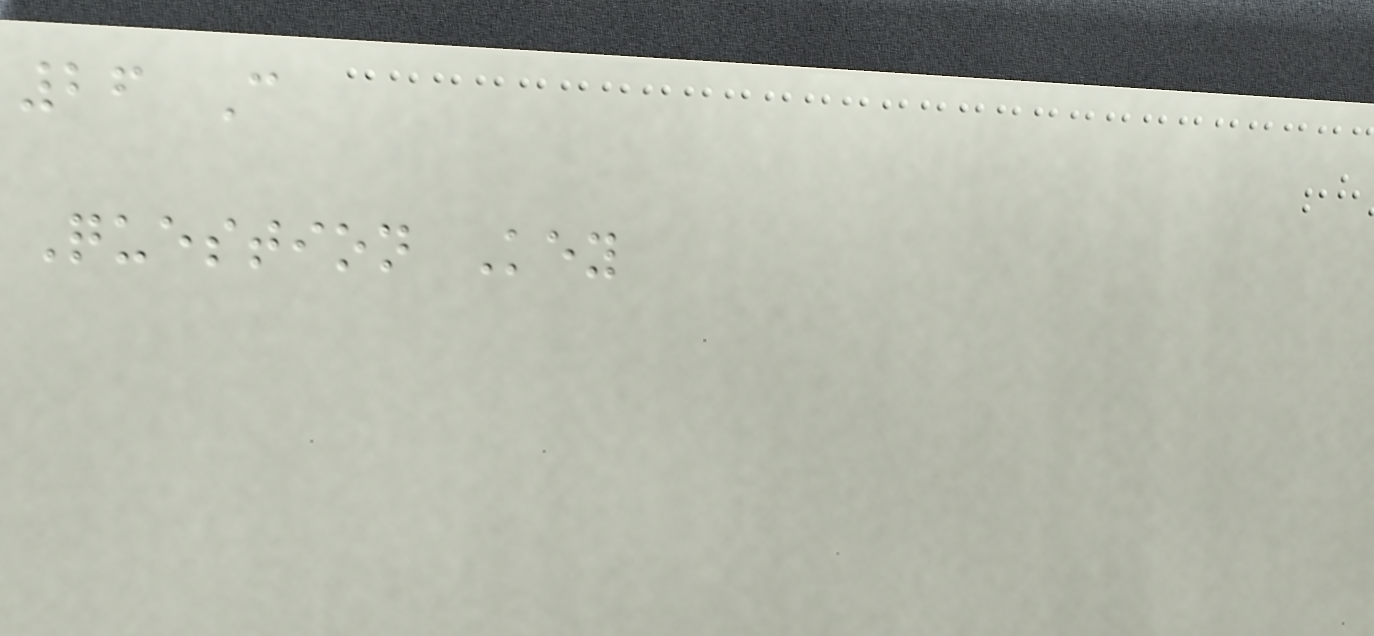26 C
Question Key
